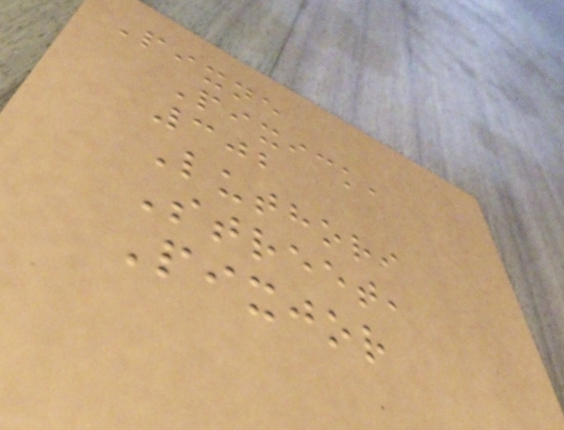Pixne
Pixick,
302
Luthori
Street,
Pixjor
